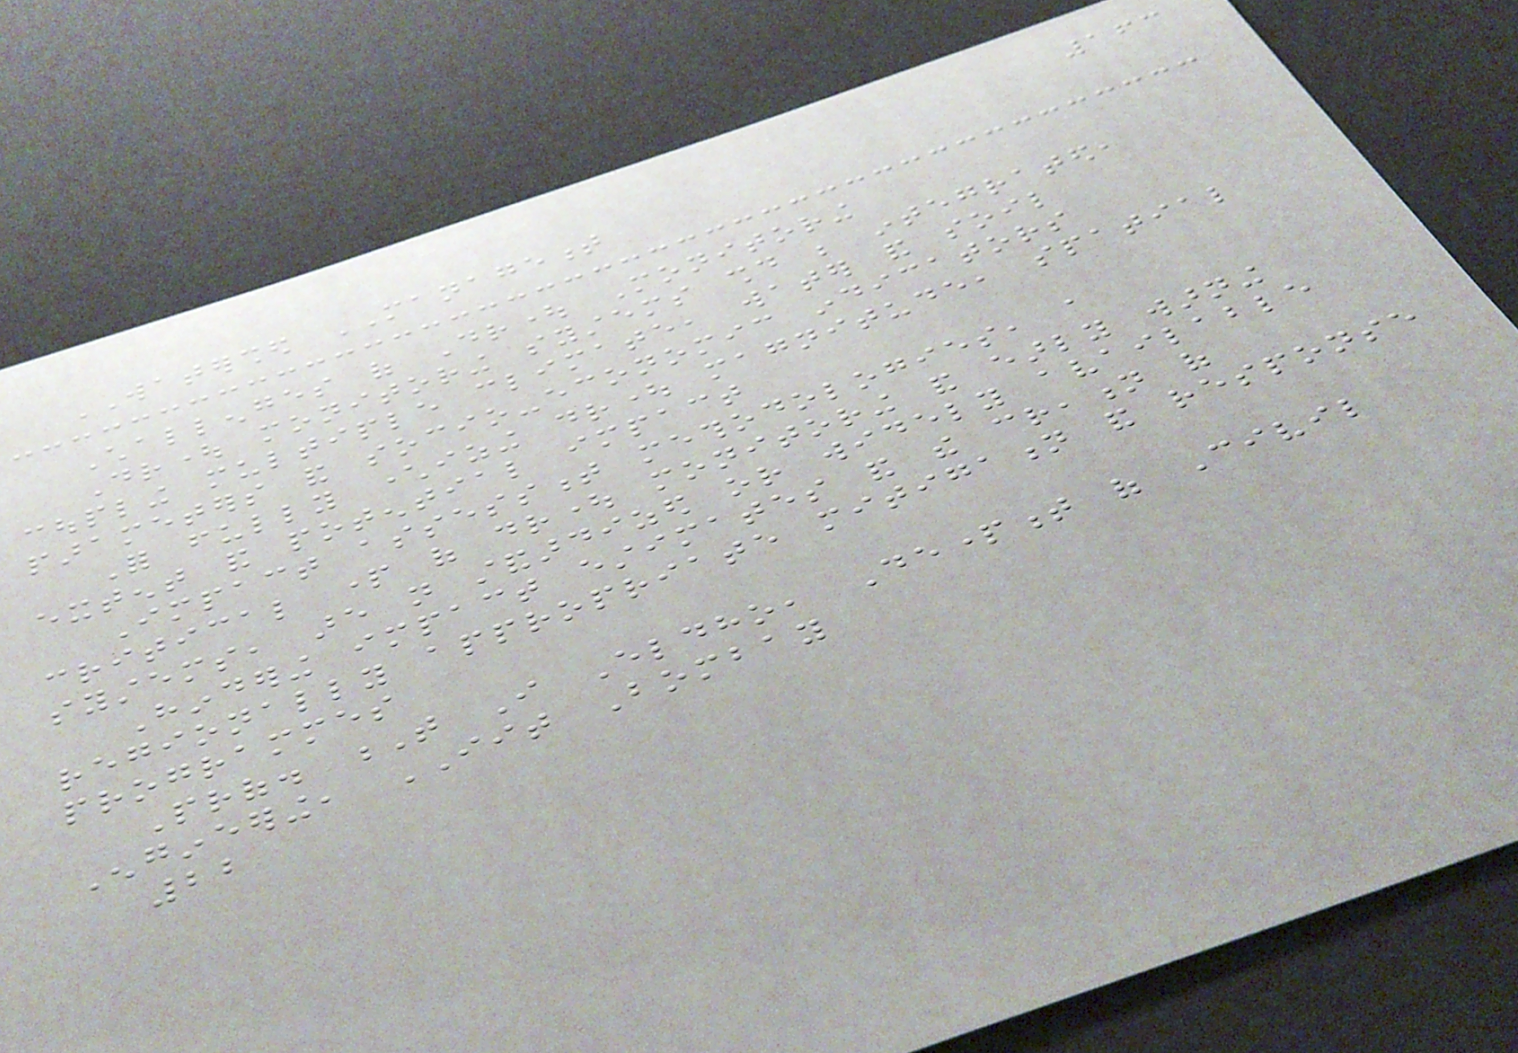163
WATERSHED MANAGEMENT
Challenges of Drought Monitoring
Drought monitoring systems should be integrated,
coupling multiple climate, water and soil
parameters and socio-economic indicators
For fully characterizing drought magnitude, spatial
extent and potential impact
Impact assessment methodologies, a
critical part of drought monitoring and early warning
systems, are not standardized or widely available
Hindering impact estimates and the creation of
regionally appropriate mitigation and response
programmes
Prof. T I Eldho, Department of Civil
Engineering, IIT Bombay
22
